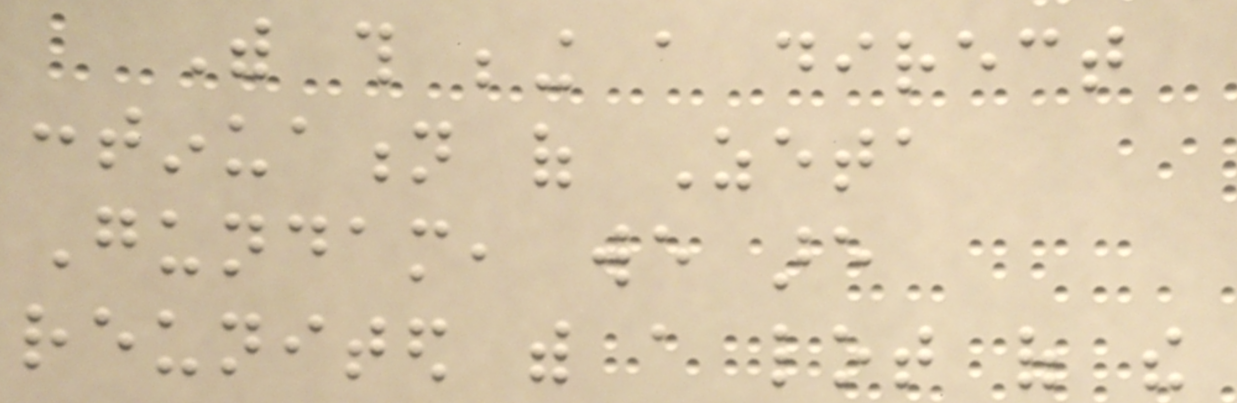With this being a direct
continuation of Zeta
Gundam, we are
reunited with a lot of the
